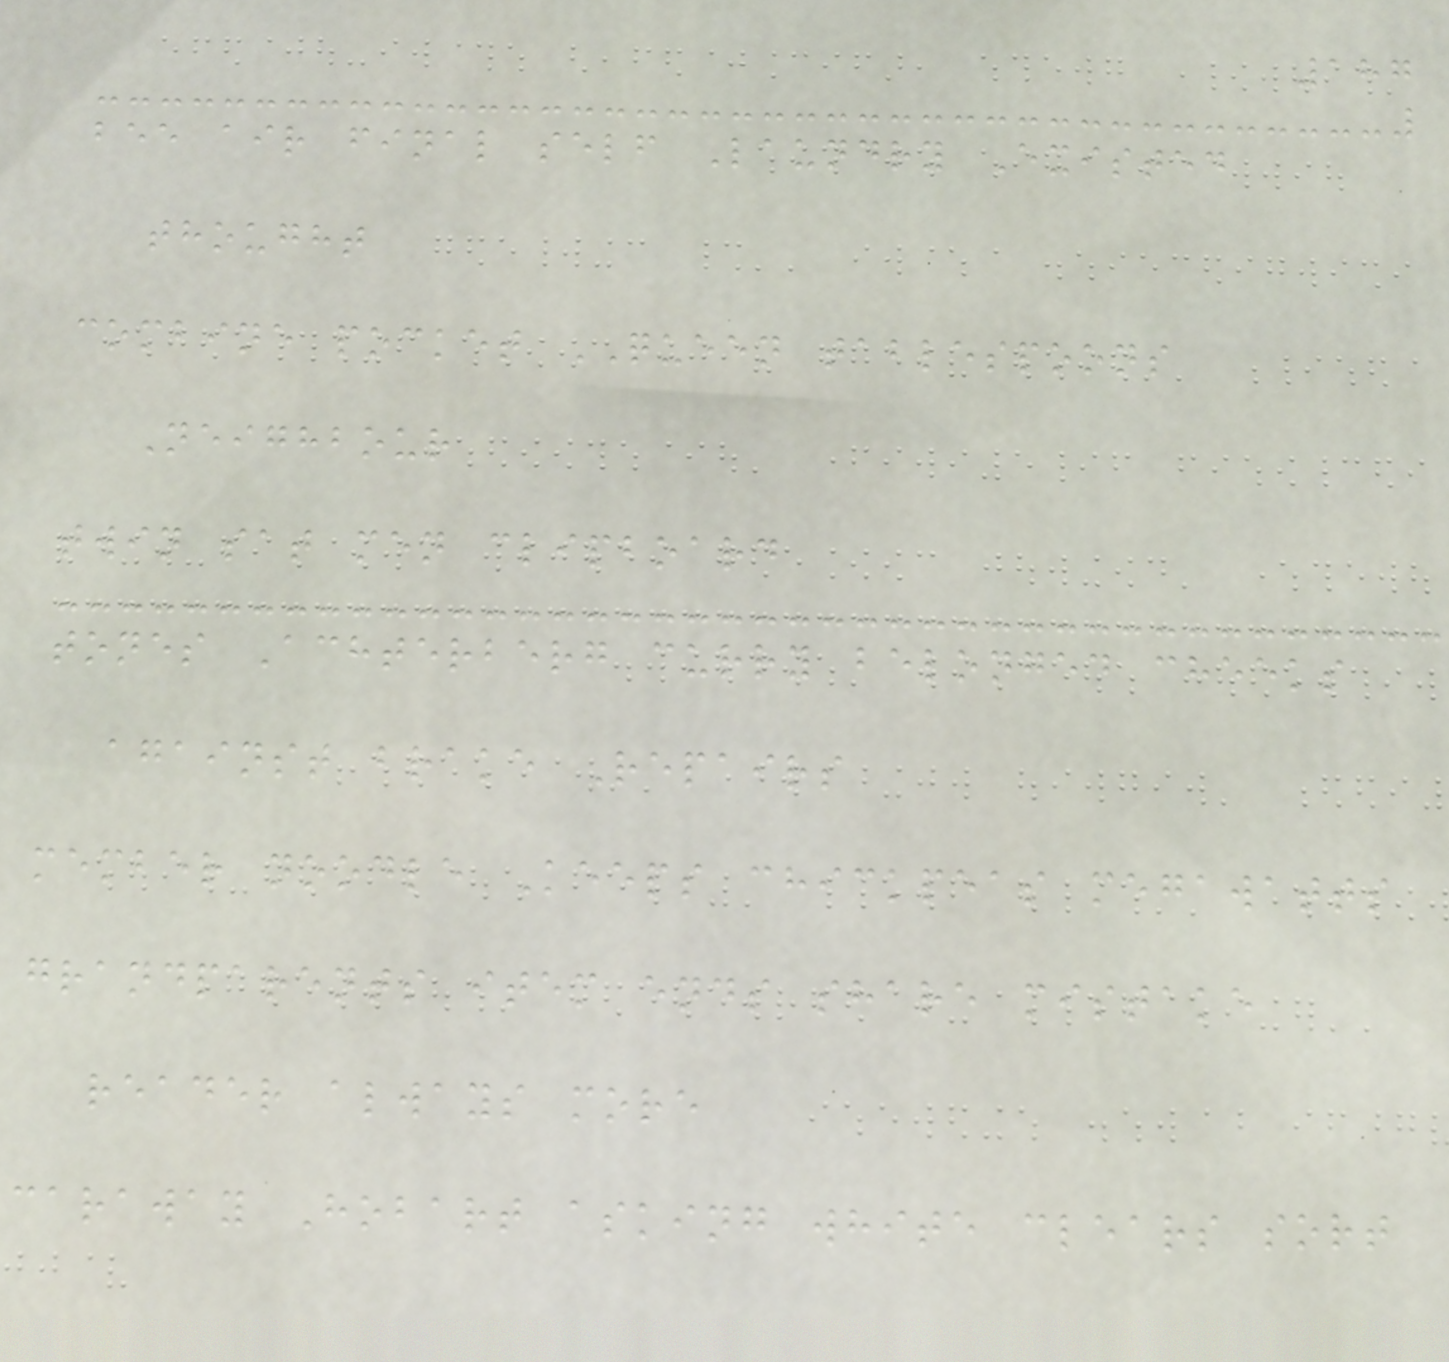187
bee air final self Laundry Existed
thought
combine pocket QUEEN tablespoons
Neighbour
twin sat men clipboard
tones Achterberg curry belonged cheeks
against brake Repairs
member noodle Keeps chickpeas megawatts
grandparents item ends share mistake
reader always more
caraway Hobart asking white clears sort
